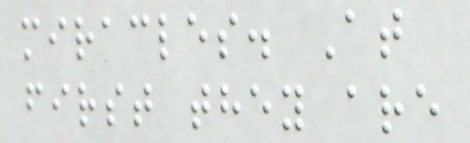miracles. At
first they are
